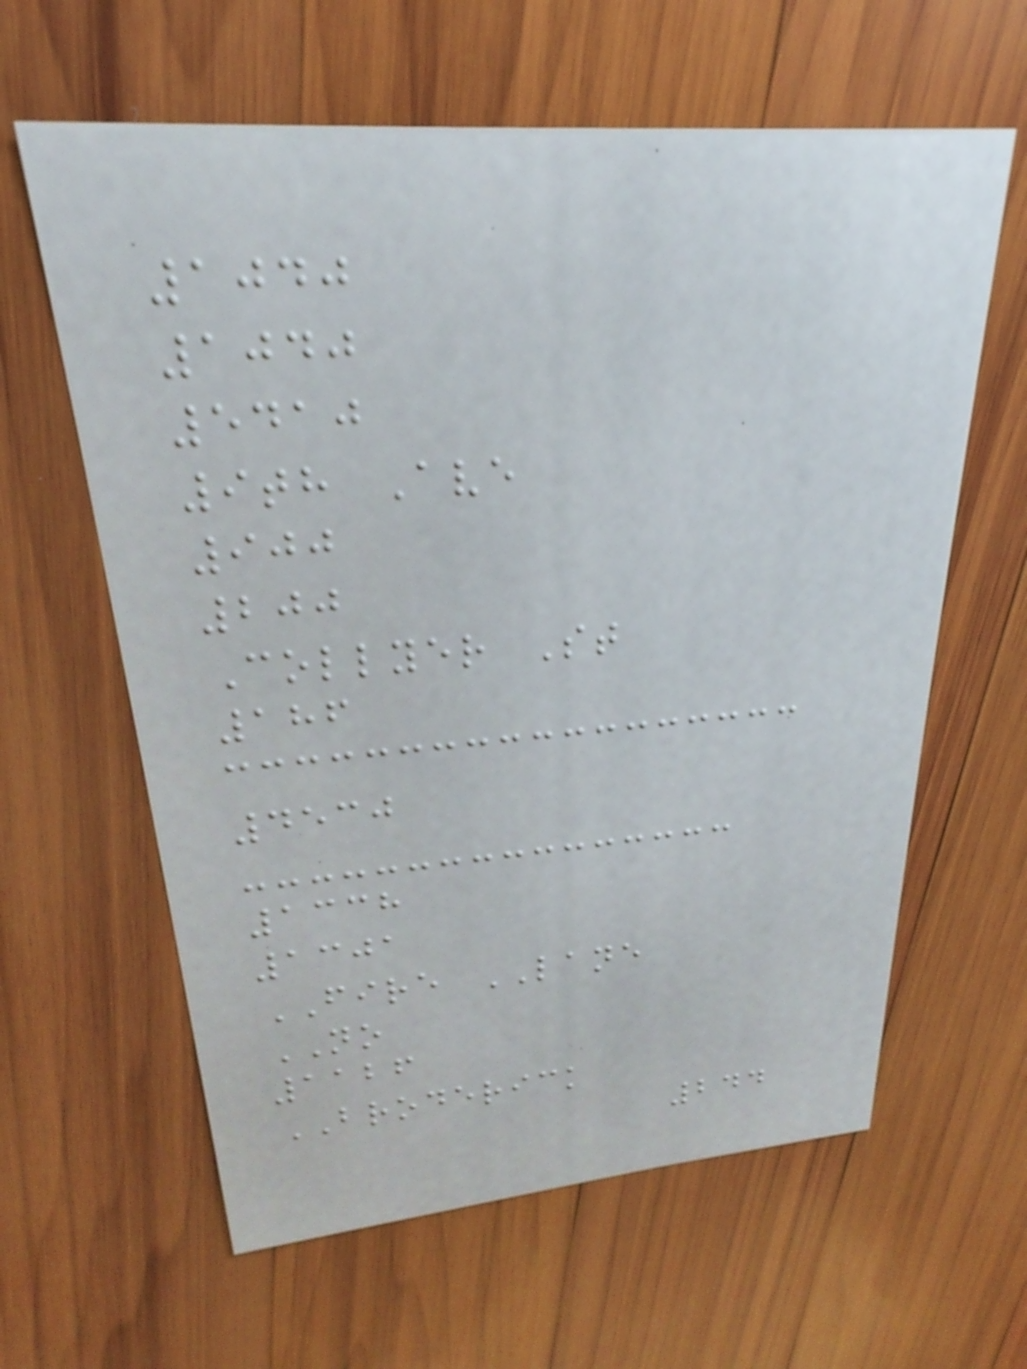1040
1040
5410
9th Ave
900
200
Collyer St
186
4530
1338
1301
FIRE LANE
NO
1126
BRODERICK
244
